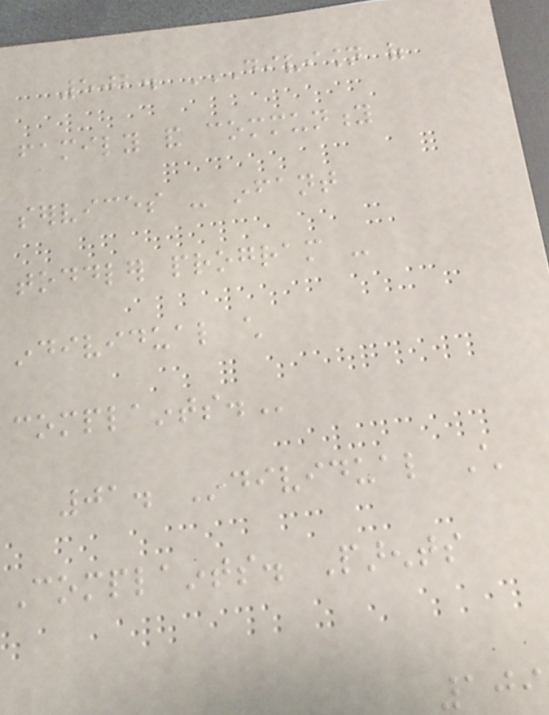502. DIVISION OF
FAMILY AND COMMUNITY
SERVICES - INFANT
TODDLER PROGRAM -
INDIVIDUAL CHILD
COMPLAINTS.
01. Individual Child
Complaints. Parents
109
